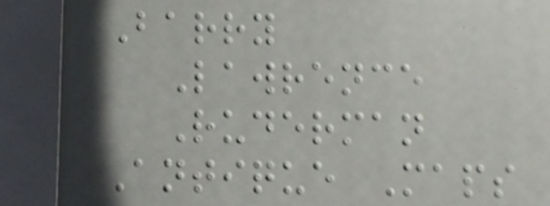Barry
Lawrence
Ruderman
Antique Maps
